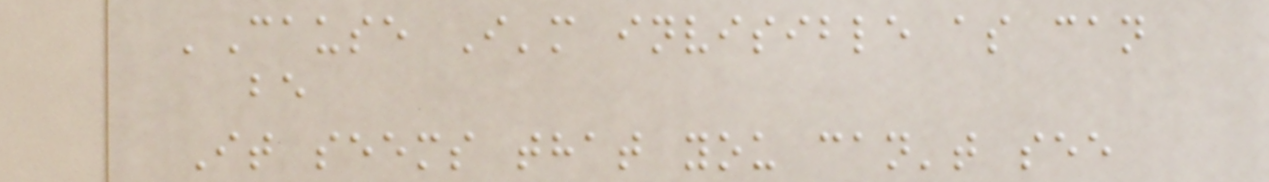'Cause I'm invisible as can
be
It seems that you can't see
